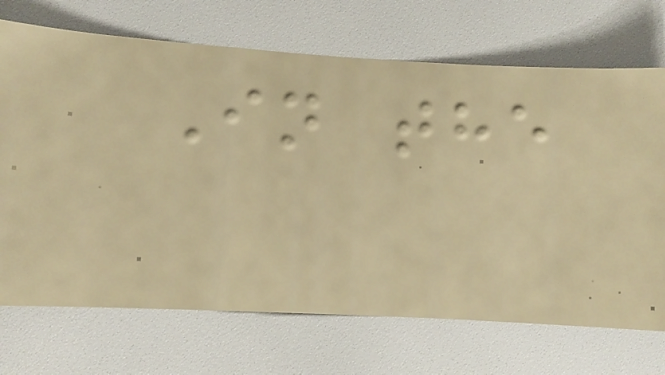In the
